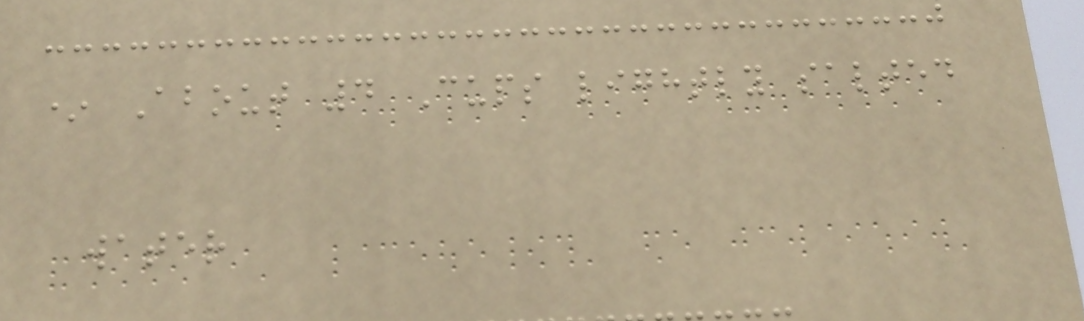* About 4 Cups lightly salted
water
